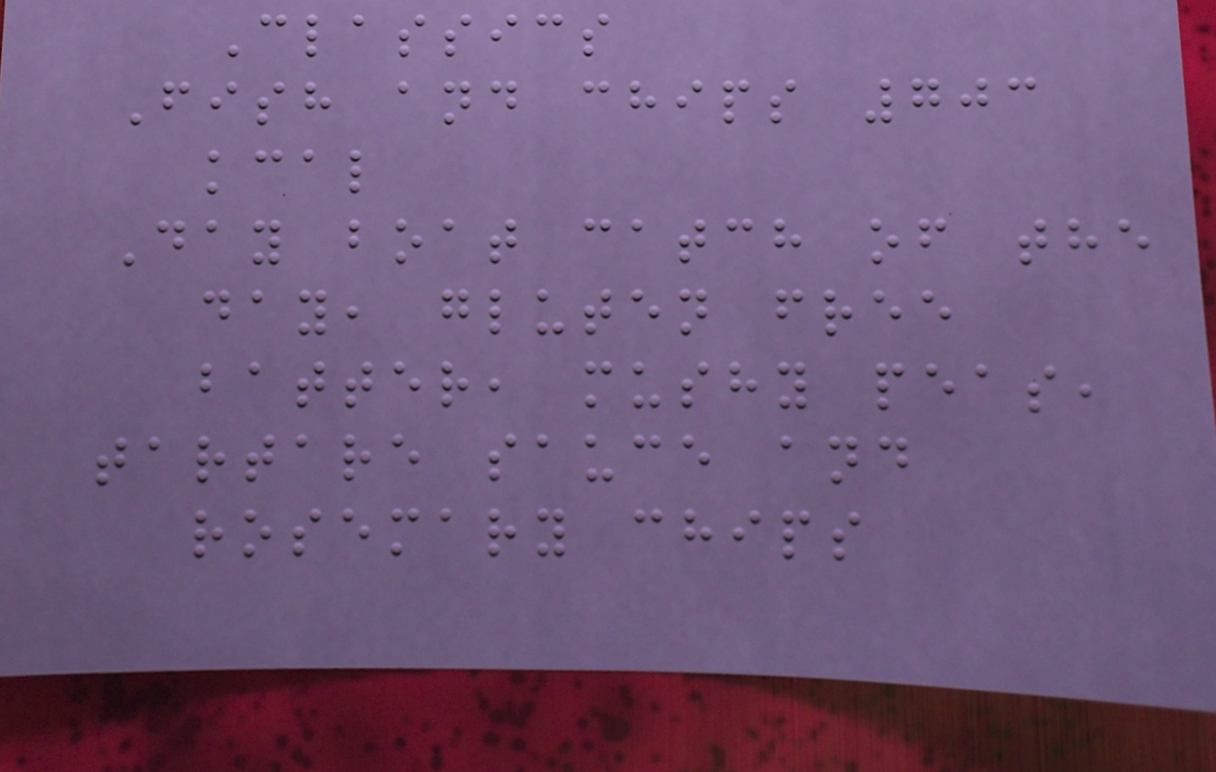Classics
Fish and chips 703
kcal
Day boat catch of the
day, gluten free
batter, mushy peas,
tartare sauce and
rosemary chips
